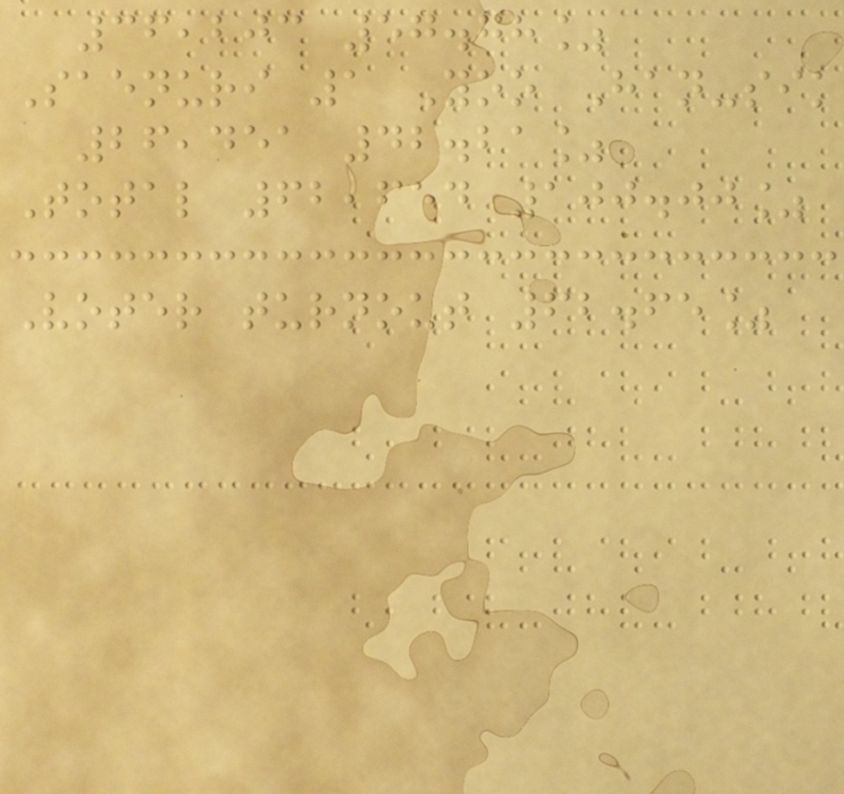36,203 57.78%
Saenuri 1 Yoo Han-sik
26,451 42.21%
Total 62,654 100.00%
Voter turnout 62.65%
